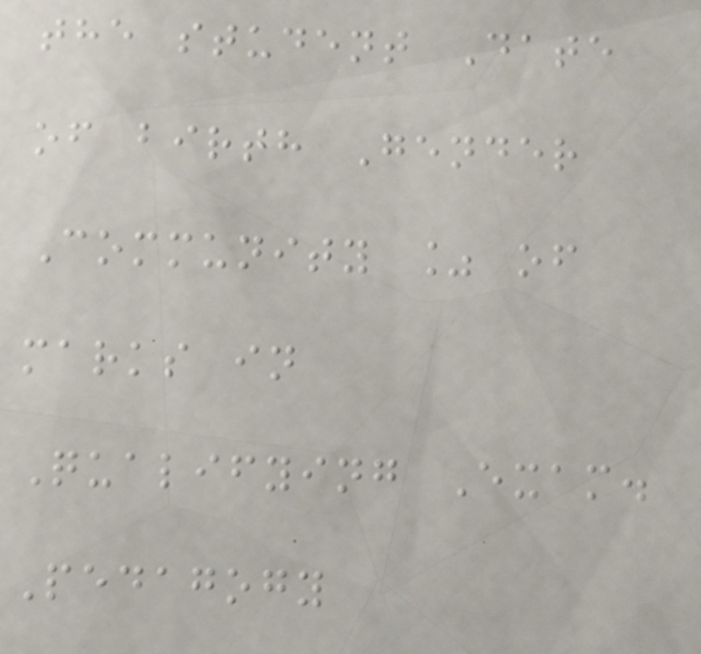the student Date
of birth Gender
Community % of
marks in
Qualifying Exam.
Pedagogy
